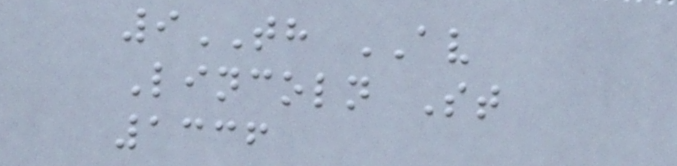9TH AV
Lincoln St
1336
